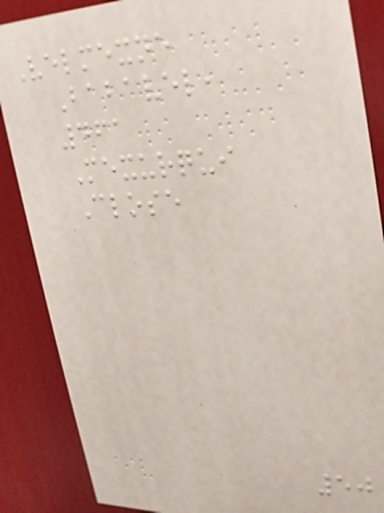Velmexne
Babavel,
461
Mexurqui
Close
50
